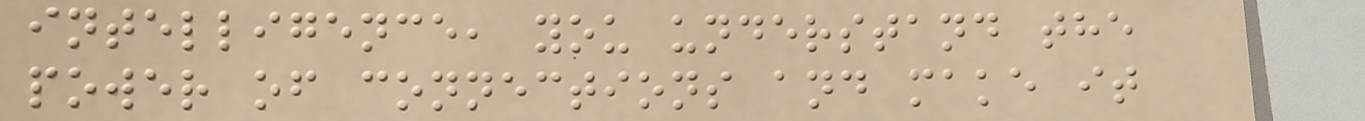intelligence, you understand the
power of connections and make it
